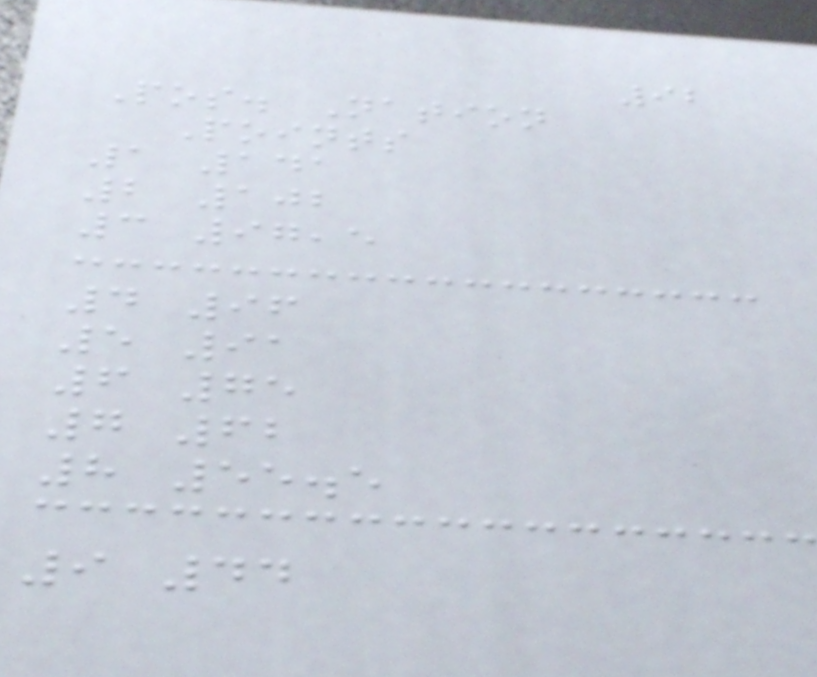92
Pos. Nation
Points
1 141
2 102
3 97,5
4 96
5 91
6 75
7 62
8 55.5
9 44
